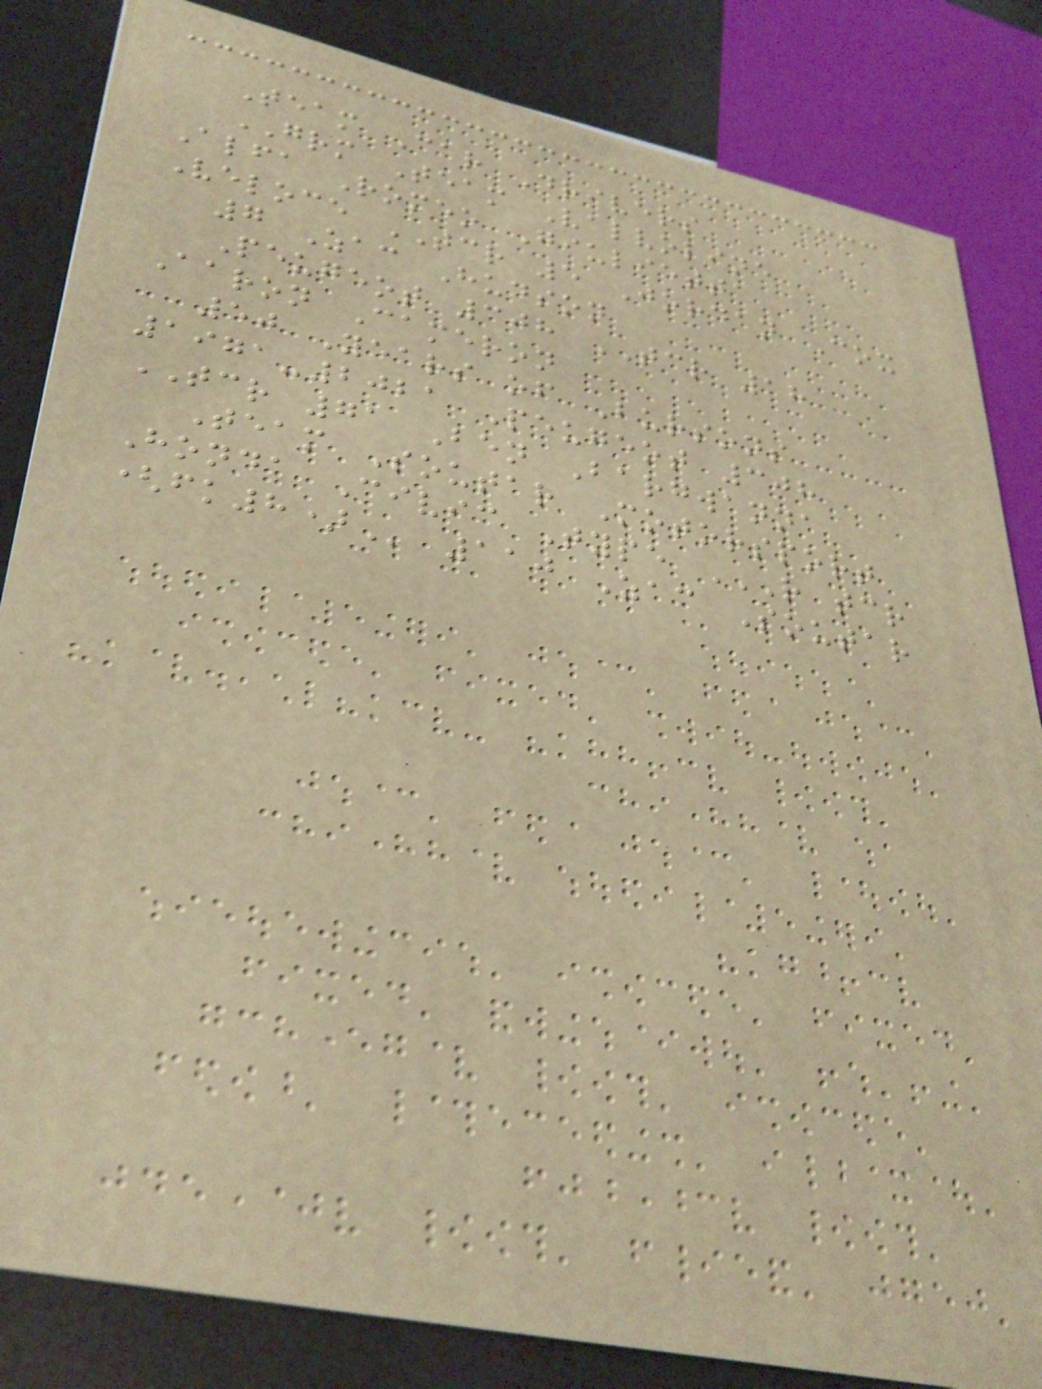Team Car Drivers
GRM Team Valvoline
Alfa Romeo Giulietta
Veloce TCR 5 Jordan Cox
7 Zac Hudson
Peugeot 308 TCR 18
Aaron Cameron
50 Years of Bursons
1971-2021 Peugeot 308
TCR 71 Ben Bargwanna
Team Soutar Motorsport
Honda Civic Type R TCR
(FK8) 110 Zac Soutar
